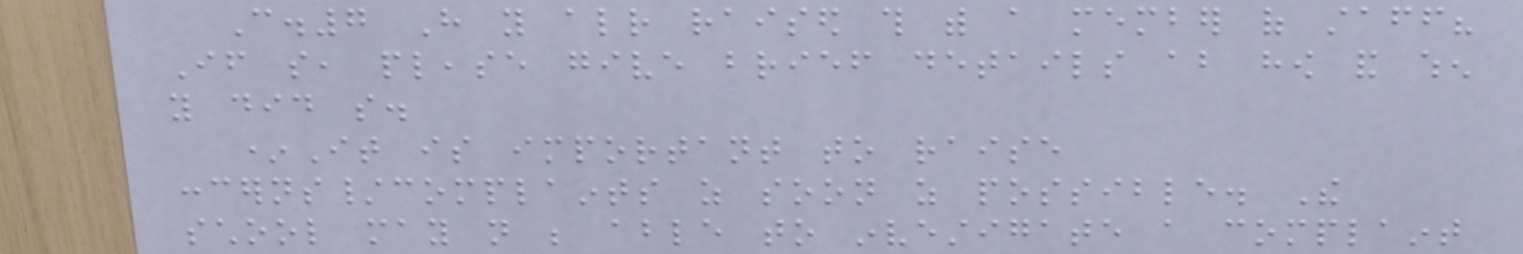C.7 Have you already raised this with a member of staff?
If so, please give brief details about how and when
you did so.
*It is important to raise
concerns/complaints as soon as possible. The
school may not be able to investigate a complaint
